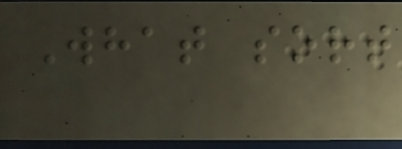What sort
